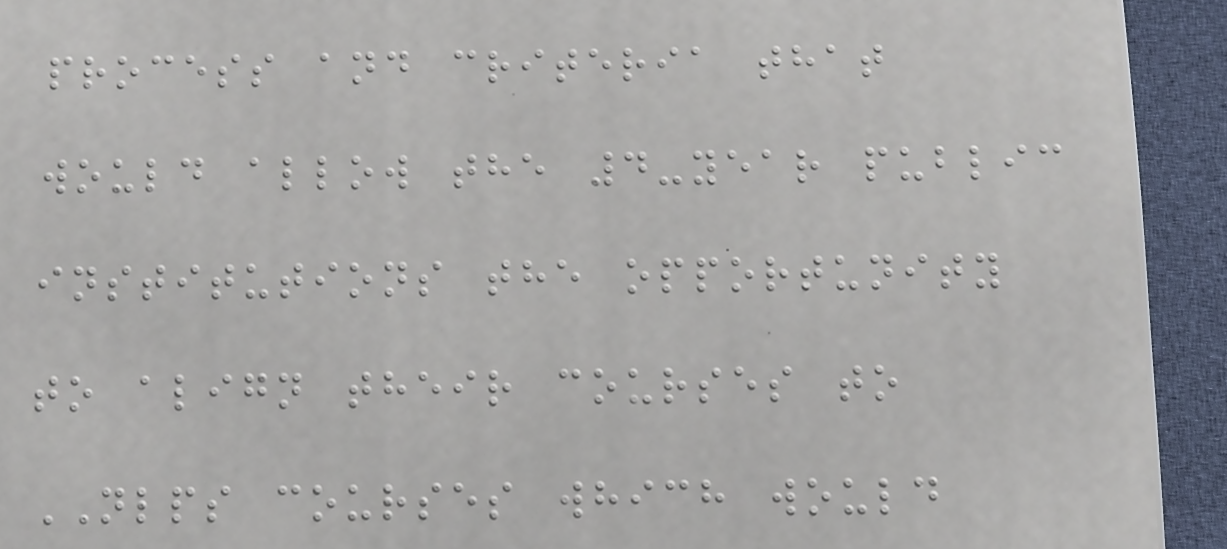process and criteria that
would allow the 4-year public
institutions the opportunity
to align their courses to
NLPS courses which would
